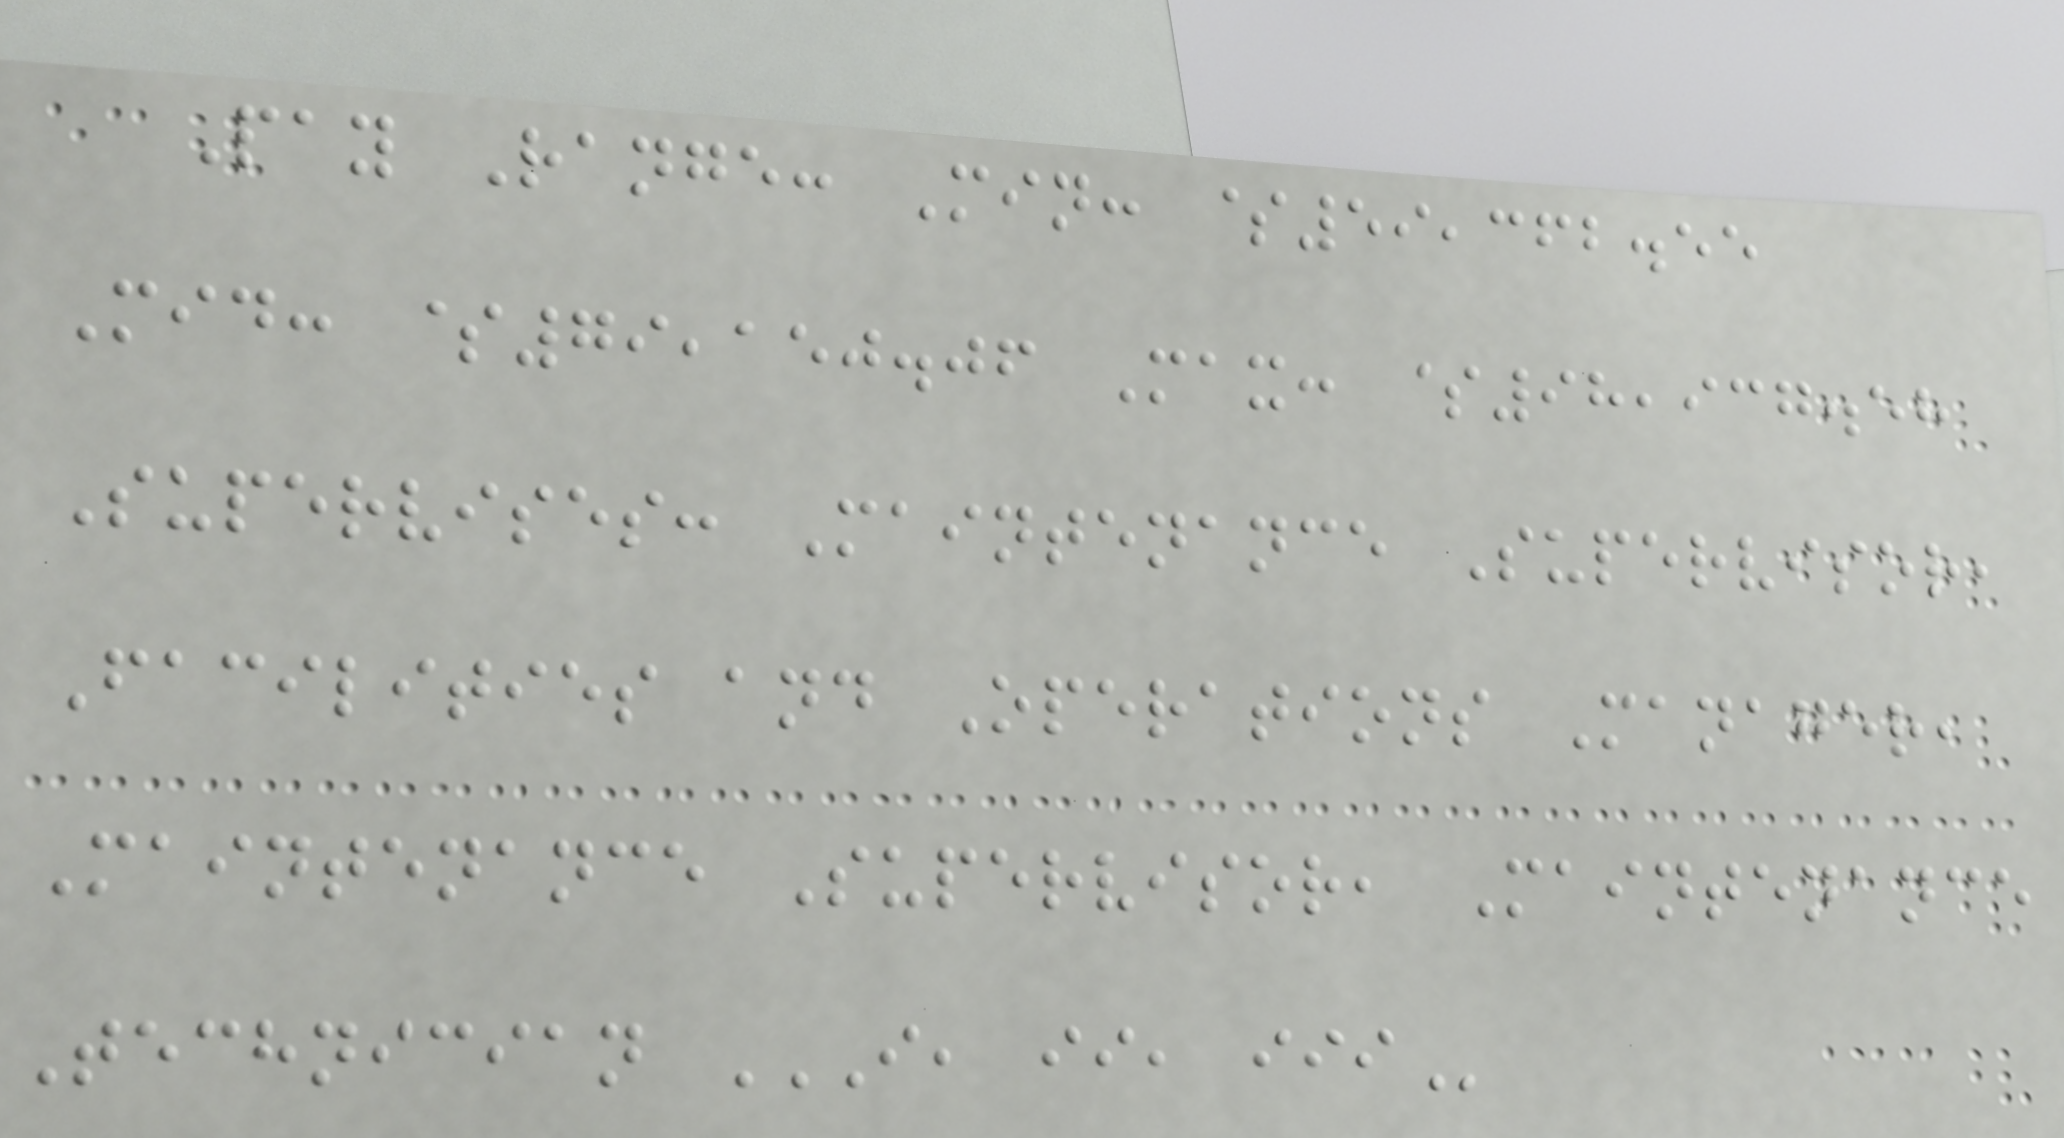Pay Range: Min: $59,362.55
Mid: $79,150.06 Max: $98,937.58
Supervises: Maintenance Supervisor,
Facilities and Operations Manager,
Maintenance Supervisor, Maintenance
Technician I, II, III
